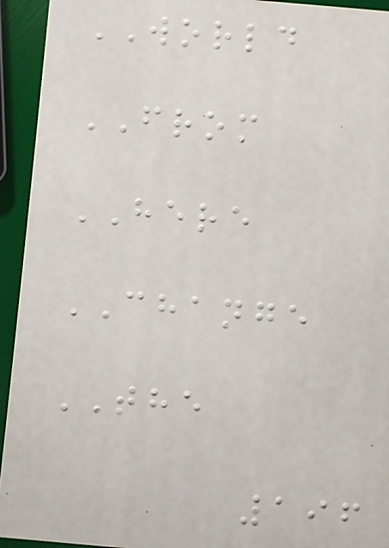WORLD
FROM
HERE
CHANGE
THE
196
